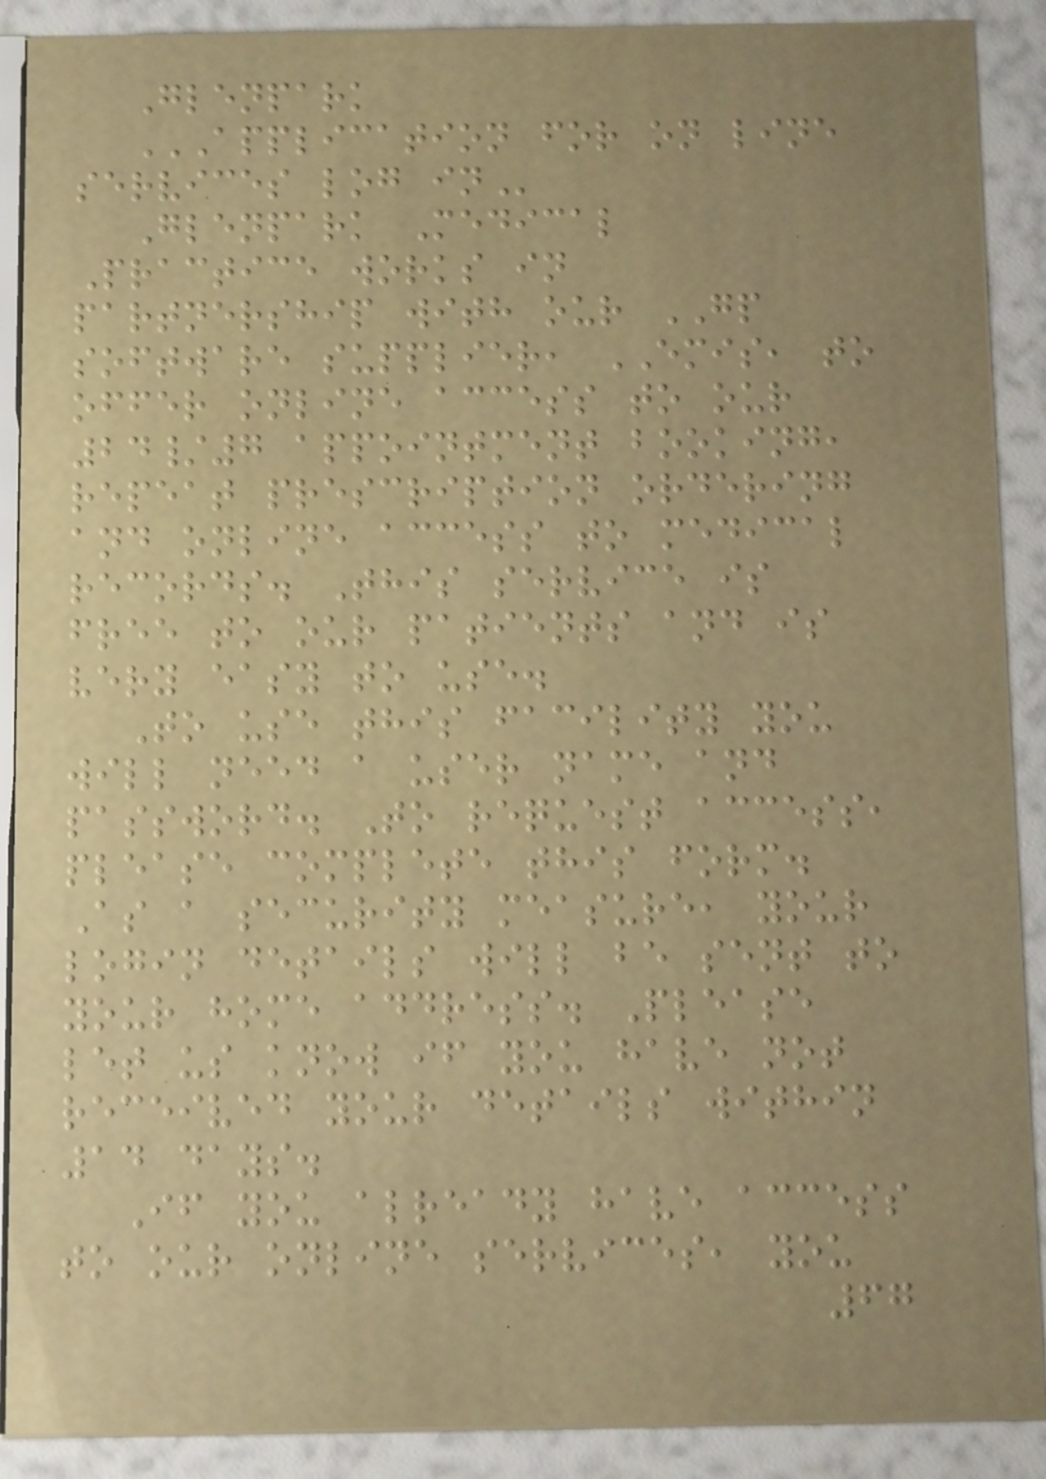Glenpark
APPLICATION FOR ON LINE
SERVICES LOG IN
Glenpark Medical
Practice works in
partnership with our GP
software supplier, EMIS, to
offer online access to our
24/7 appointment booking,
repeat prescription ordering
and online access to medical
records. This service is
free to our patients and is
very easy to use.
To use this facility you
will need a user name and
password. To request access,
please complete this form.
As a security measure, your
login details will be sent to
your home address. Please
let us know if you have not
received your details within
14 days.
If you already have access
to our online services, you
67
